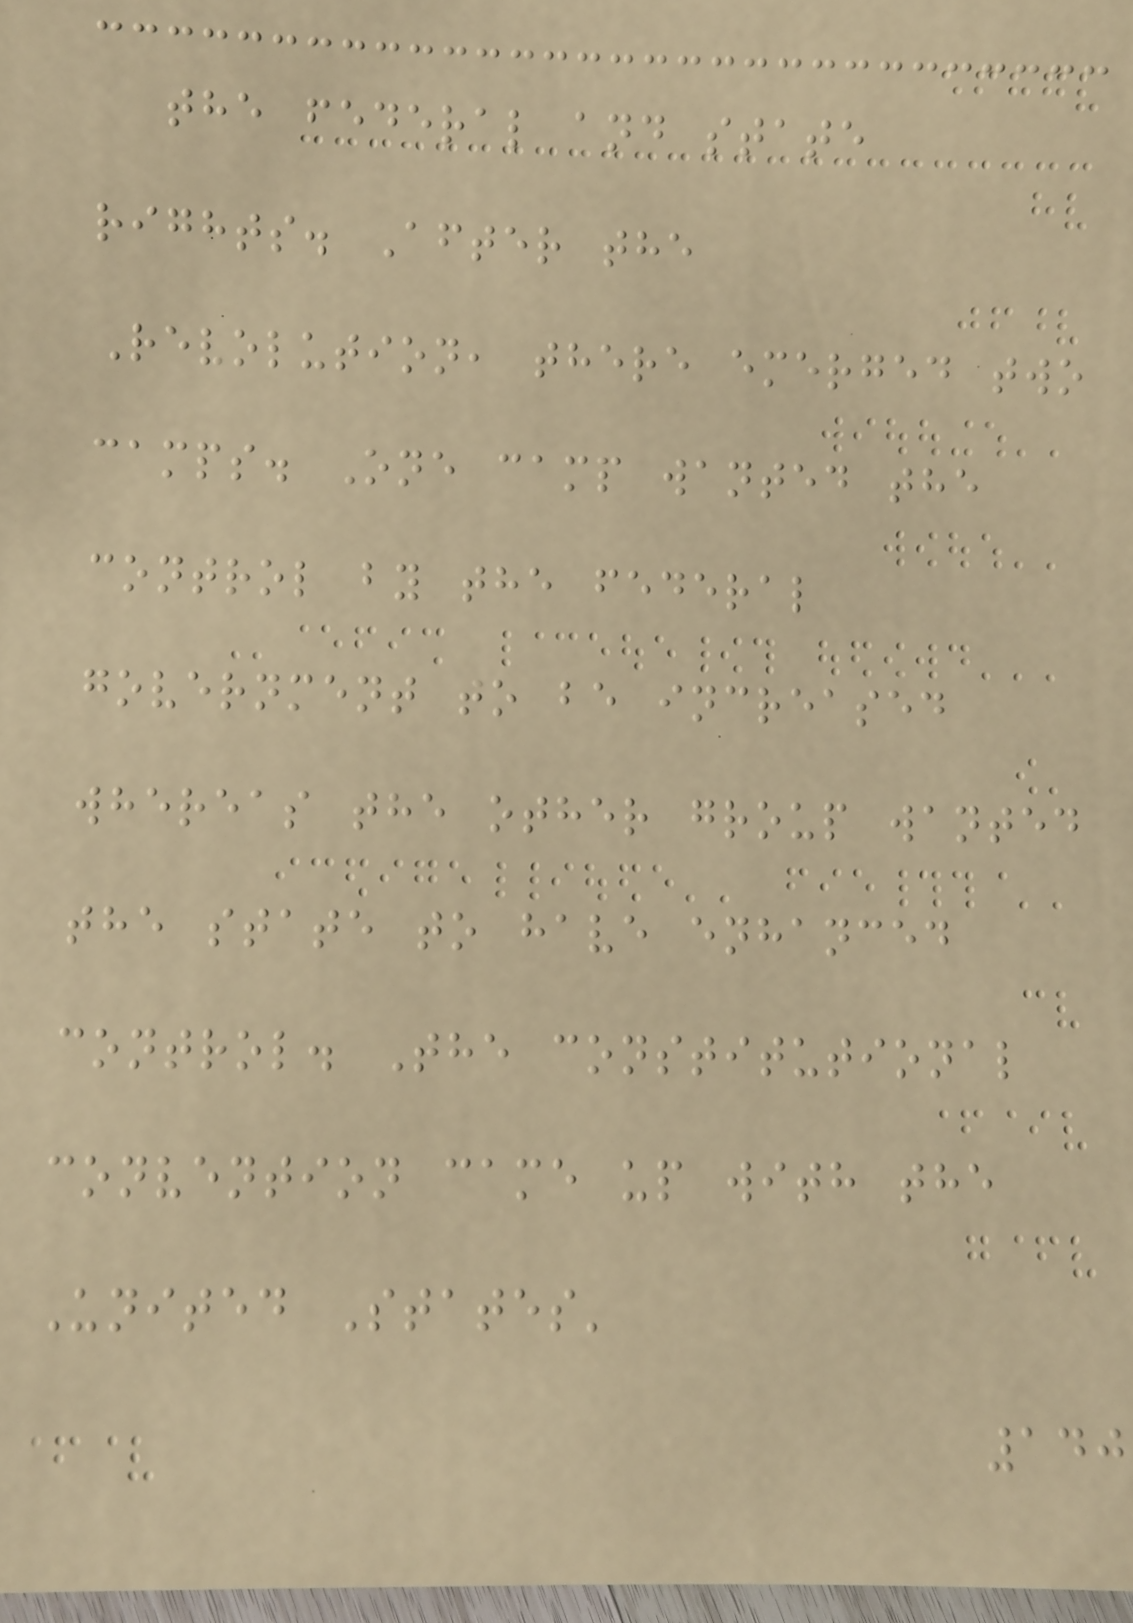the federal and state
rights. After the
Revolution, there emerged two
camps. One camp wanted the
control by the federal
government to be increased
whereas the other group wanted
the state to have enhanced
control. The constitutional
convention came up with the
United States'
140
